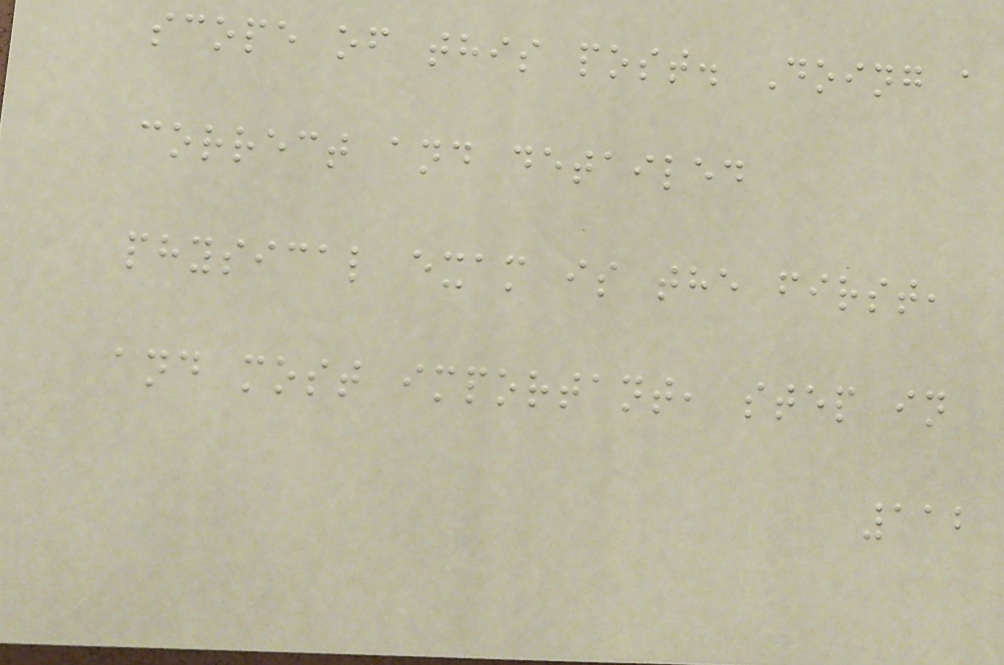scope of this post. Doing a
correct and detailed
physical exam is the first,
and most important, step in
112
